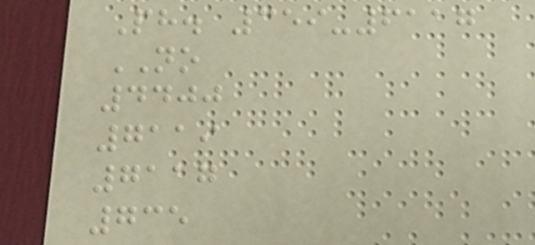Ph. 359-6117
NO
4400
7119
7117
735
